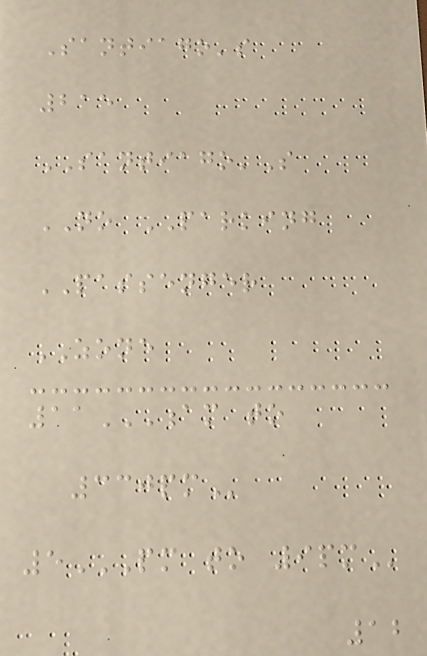Santiago's
215
SANTIAGO'S
NO PARKING
PASSENGER
ZONE
11AM TO
330PM
5PM TO 9PM
12
